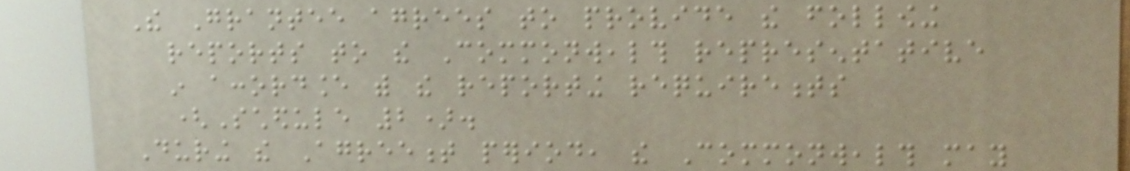The Grantee agrees to provide the following
reports to the Commonwealth representative
in accordance with the reporting requirements
(Schedule 2).
During the Agreement period, the Commonwealth may
